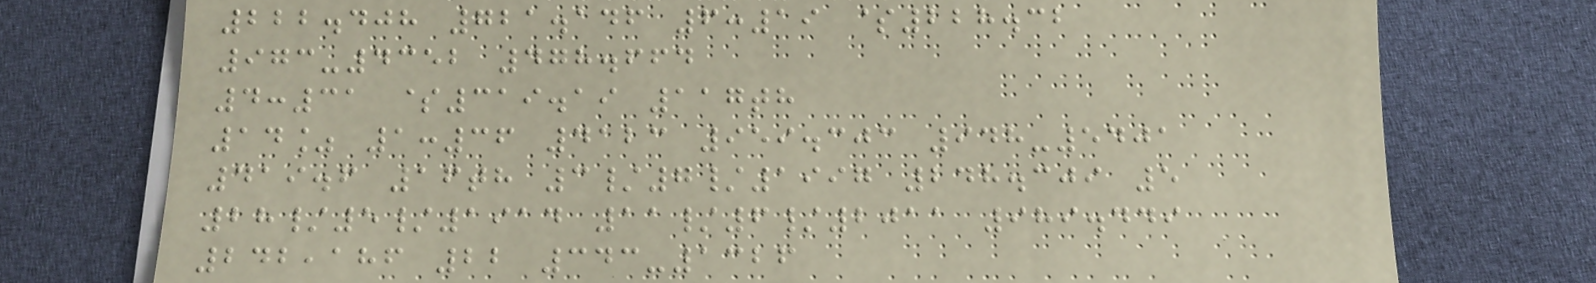222.408 721.146 6:19 $228.32
973-4352 478.664
4:31 $319.19 117th
14% 1:36 4123 959.303 948-5401
419.6 16th 3/7/1997 248.309 5
28/5/1914 11/6/2011 989.449
242,186 22 343-1326
